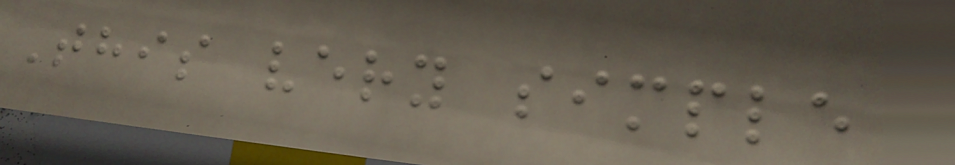This very simple
